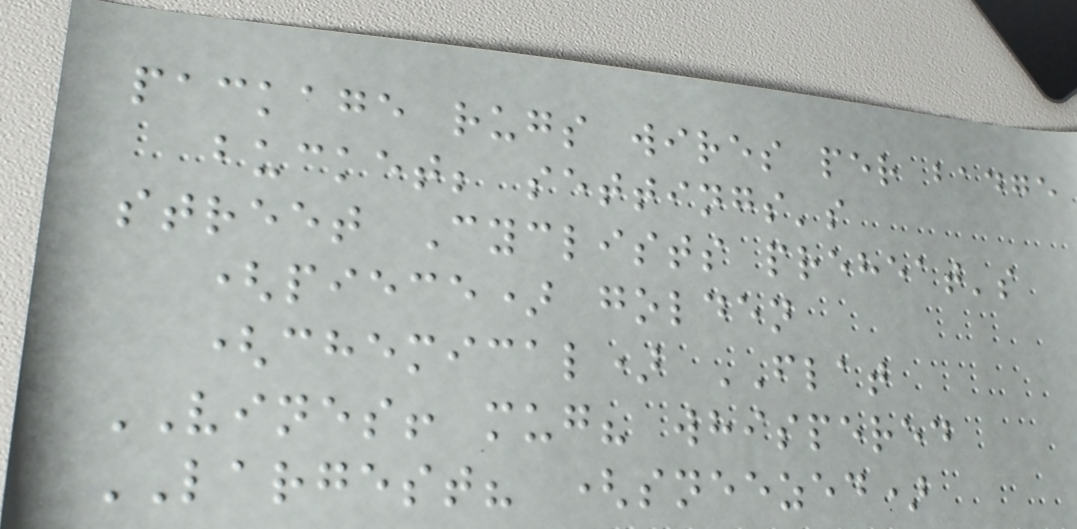package rugs wires per badge
bucket; settings's
street Cyclists preheat's
(piece) golden
(chemical) FLAT
VINES! mug? whispered
LARGEST? (sneezed)
